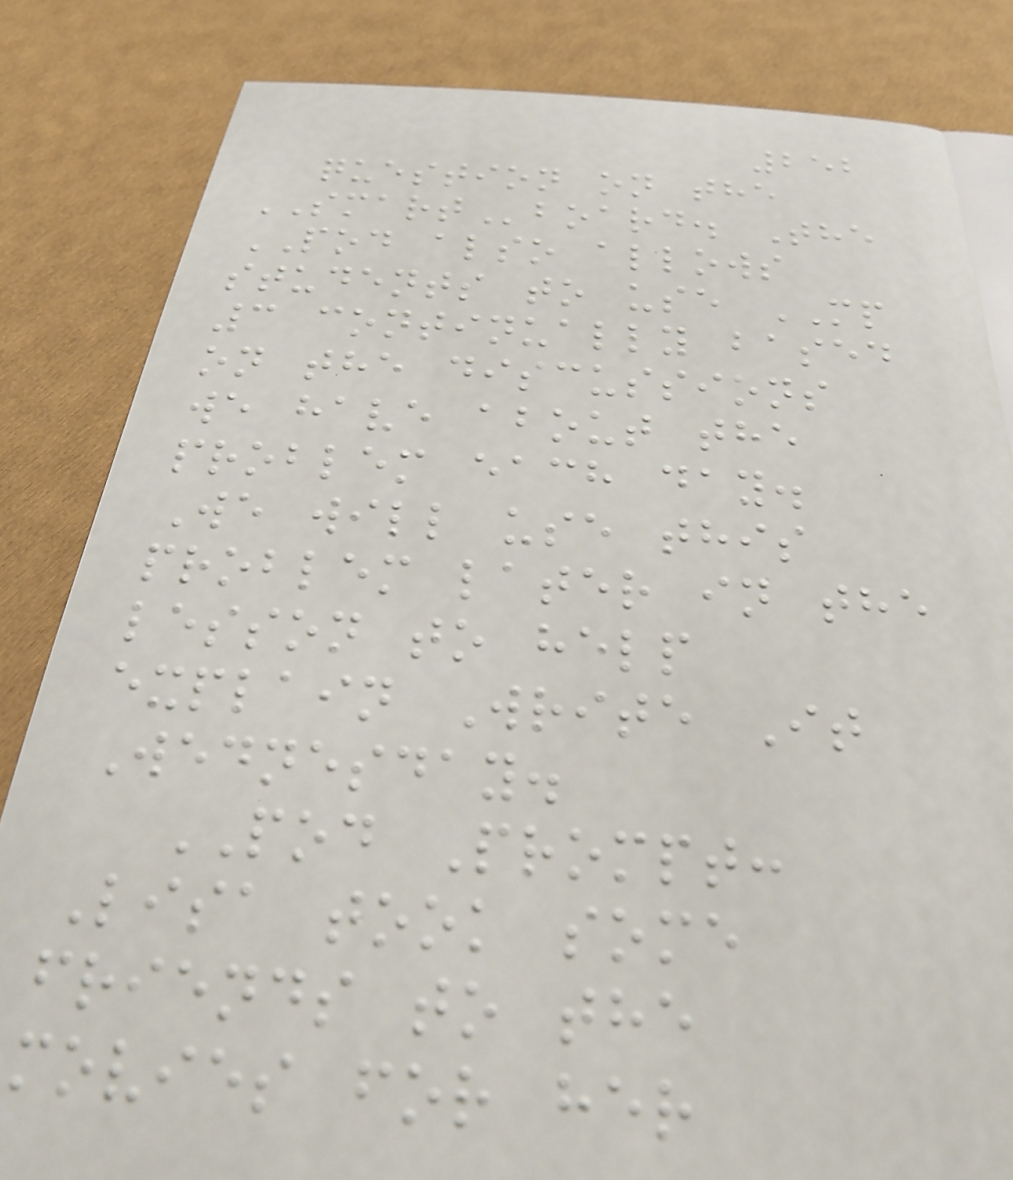252
question on the
SMARTboard. The
POD also allows
students to use MP
3 continually based
on the discussions
we have about the
problem each day.
We will use this
problem later in the
lesson to help
explain Write It
Wednesday.
POD Prompt:
Lisa took some
friends to the
movies for her
